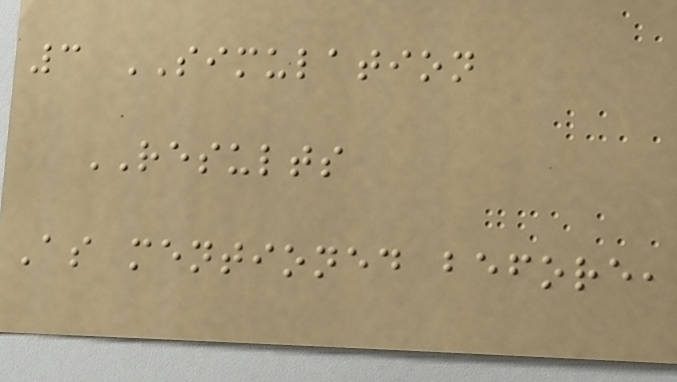3 SIMULATION
RESULTS
As mentioned before,
